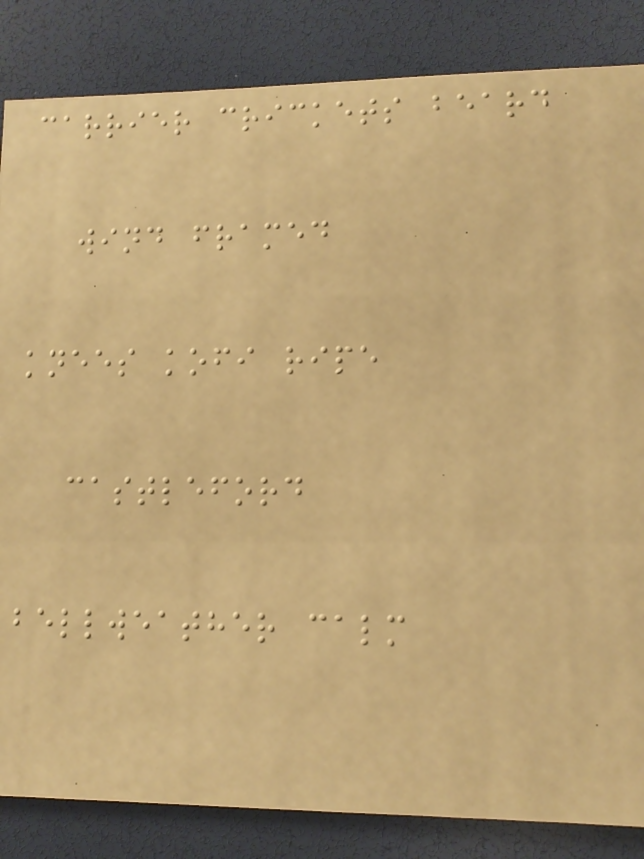carrier crickets beard
wind framed
knees kofi ripe
castleford
bellweather calm
